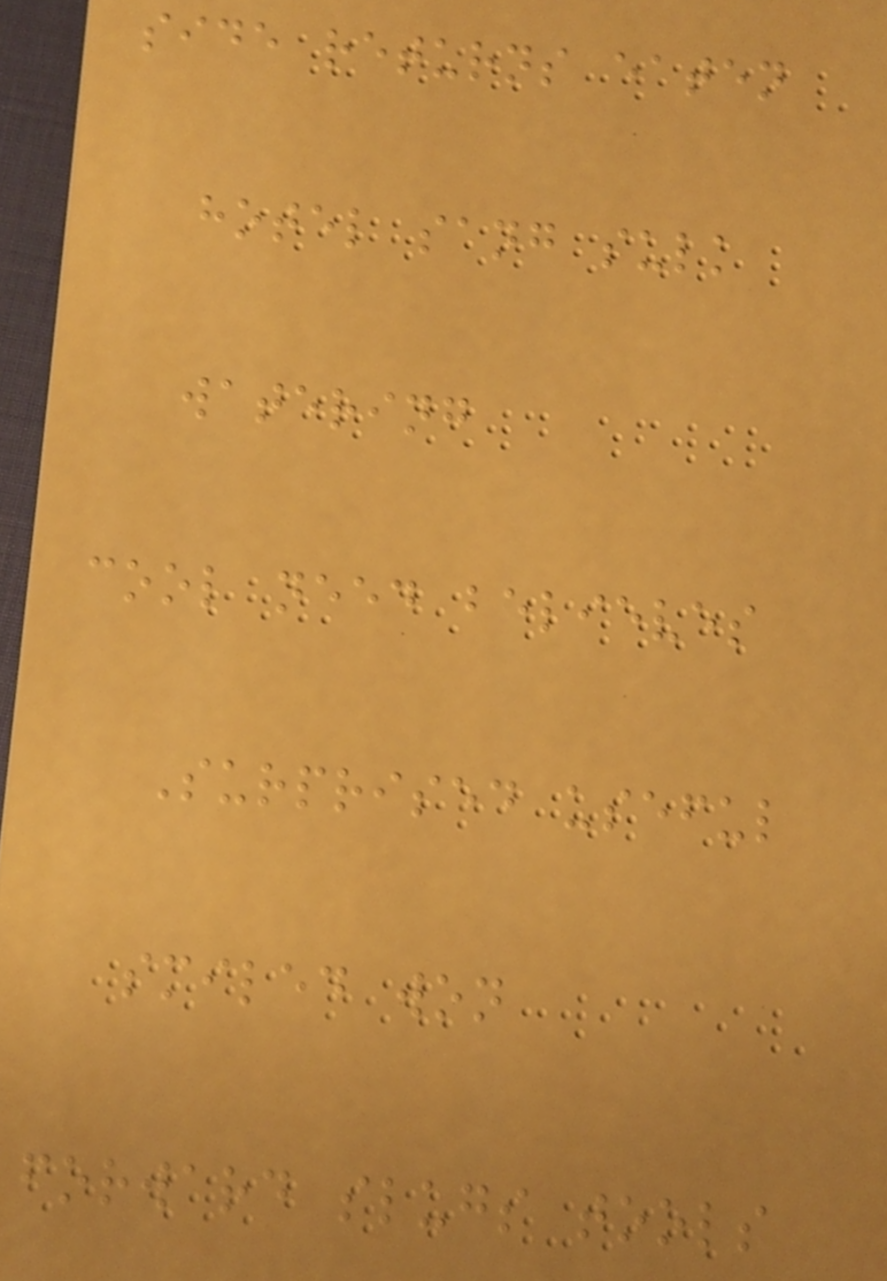side returns eaten
hotel sang sulk
watering
cool need believes
Surprised useful
smiled won
forward slugs tools
